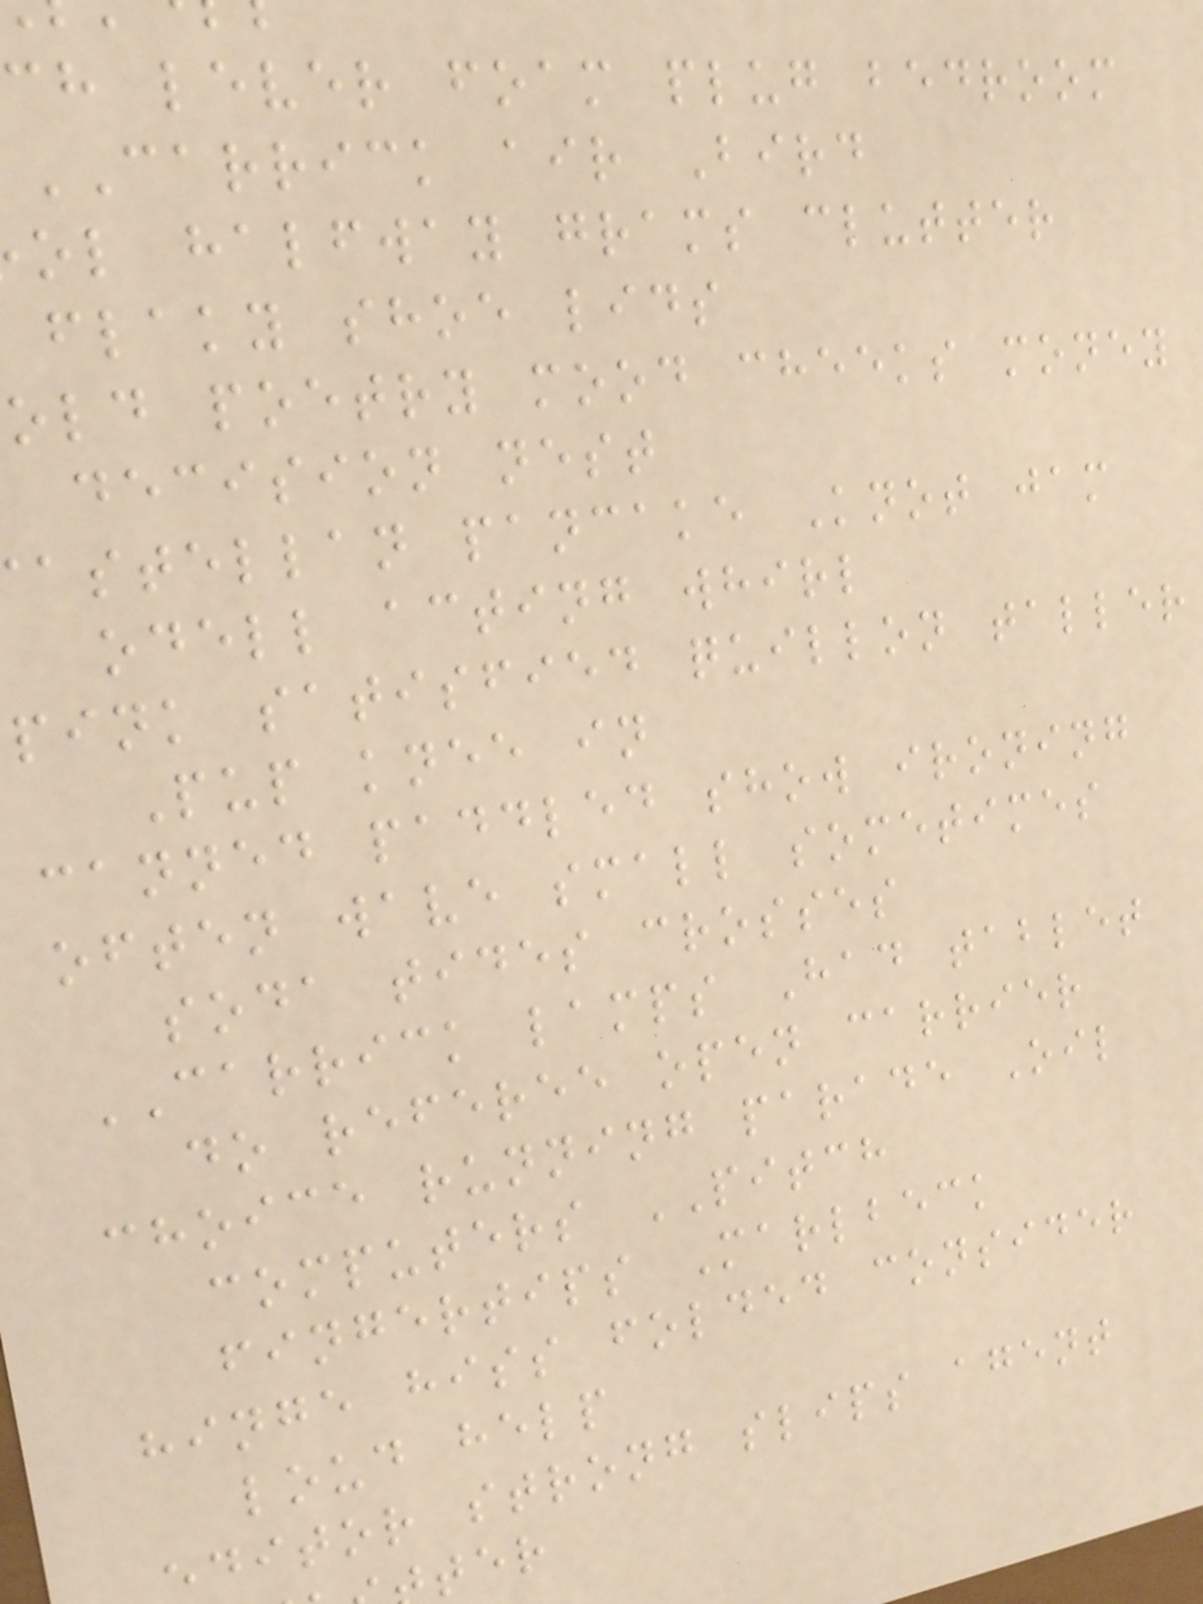ch lever foam plug bedroom
CARRICK air Bird
ol halfway grams clutter
flaky shoe lids
old poetry mood cheeks money
decision nest
astellan pancake Knot jam
odell acting whirl
pink satisfied quillon taller
Pup knee in
canned paddled show ironing
often wave small sometimes
soda tides crosses
CARRICK lamps Had tablet
do referee open carrier
choice running parade Oil
computers PITCH
fingertips Marlbeck
hinge hiss folded consider
loud help
ditor strong slips agent
